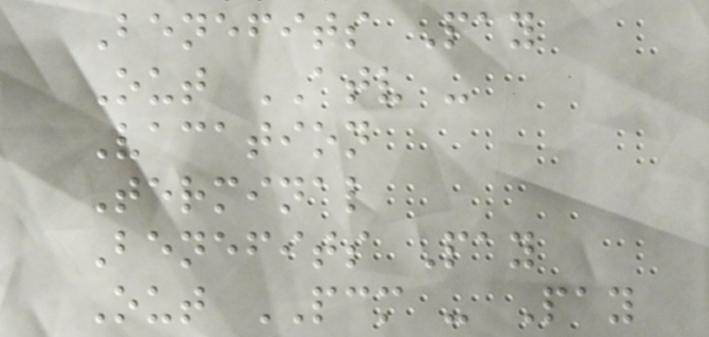Benefits Pay
Out ATV -
Vacation
Terminal
Benefits Pay
Out PCM - Pay
